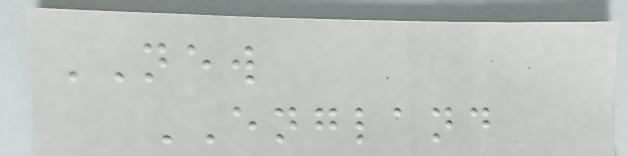NEW
ENGLAND
